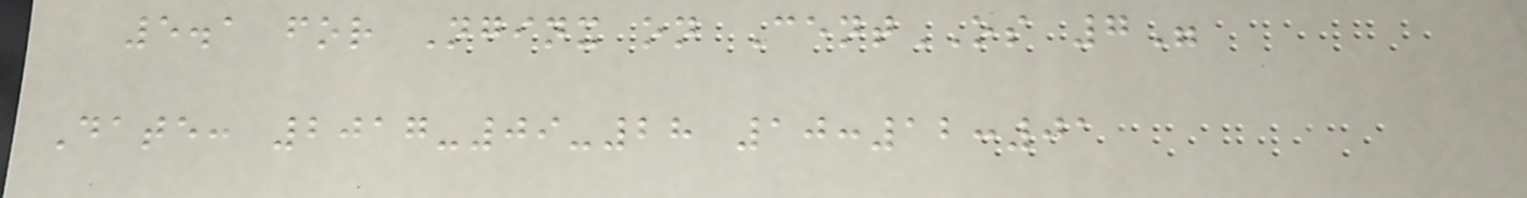5.1 for Nginx on CentOS 7"
Date: 2017-09-28 10:12:01
